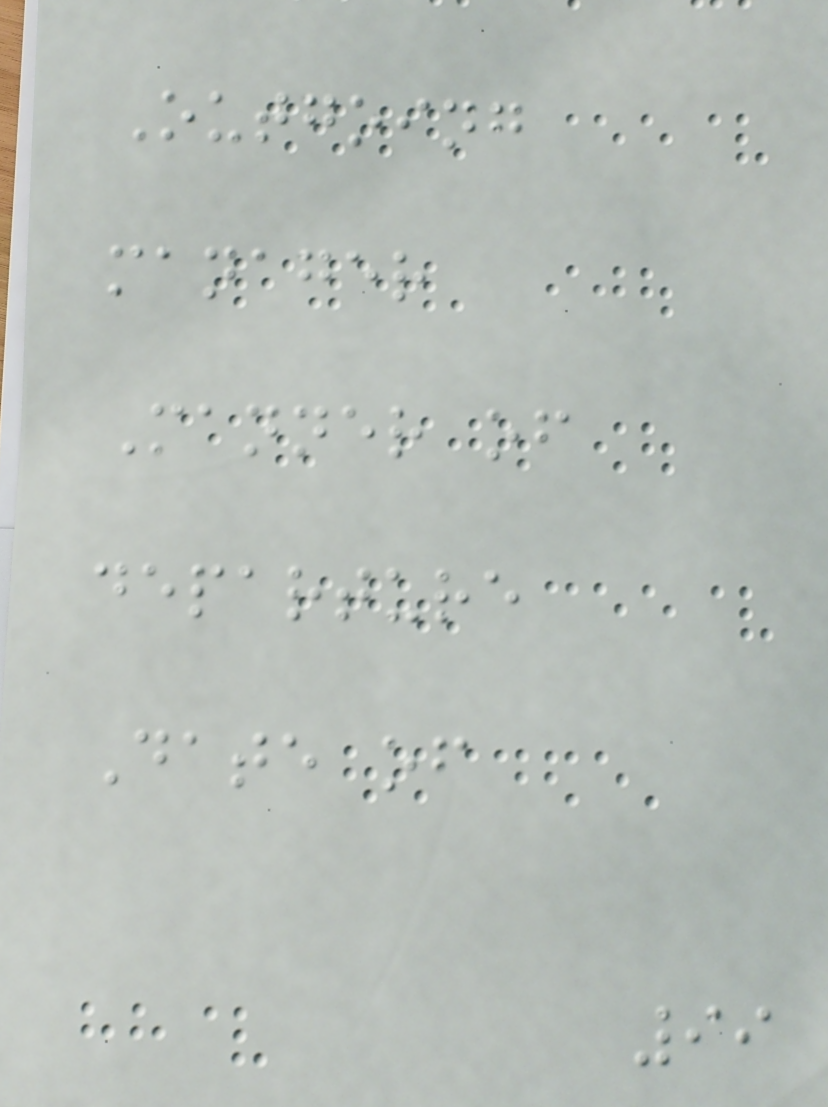Outgoing
manager
Manner of
departure
Date of
99
